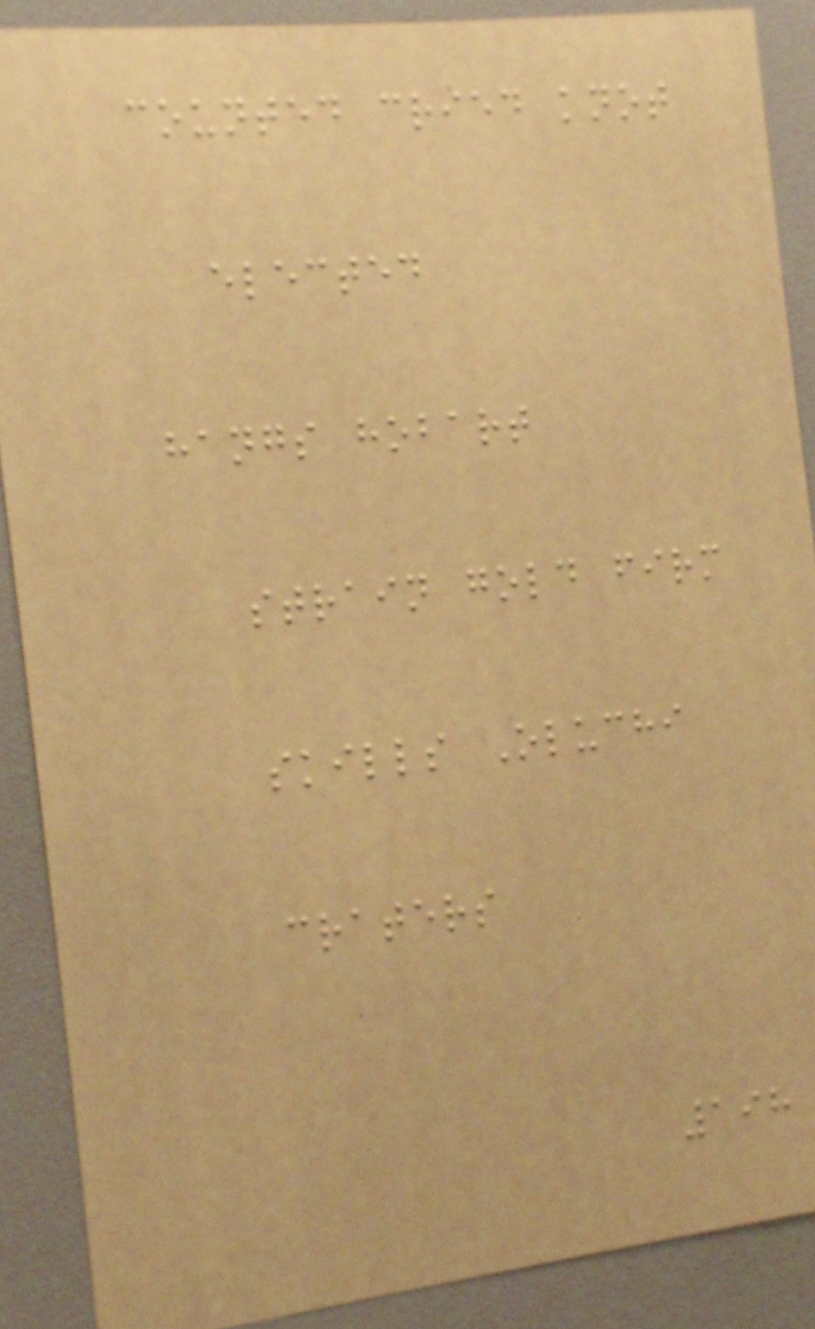counted cried knot
elected
hangs hobart
strain gold firm
skills Oluchi
craters
198
